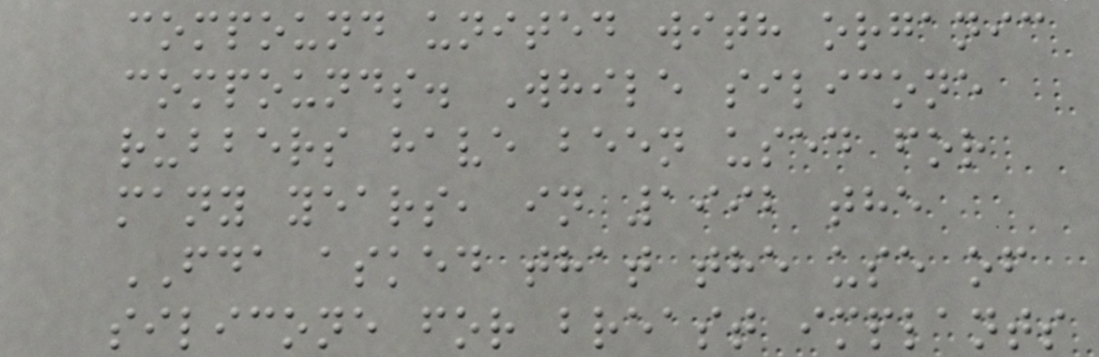compound united with organic
compounds. While silicone
rubbers have been used for
many years, in 1992 the
FDA asked that the use of
silicone for breast implants
